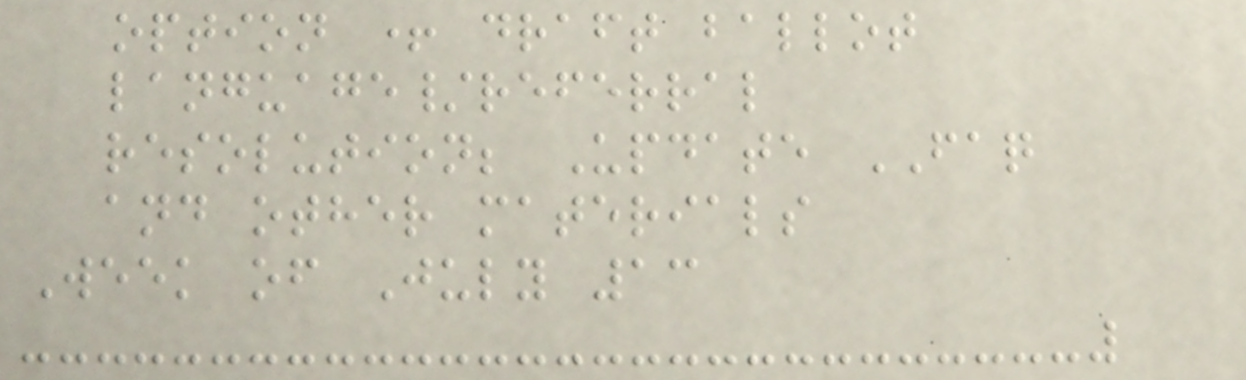option + draft ballot
language/referral
resolution; Update FAQ
and other materials
Week of July 13
